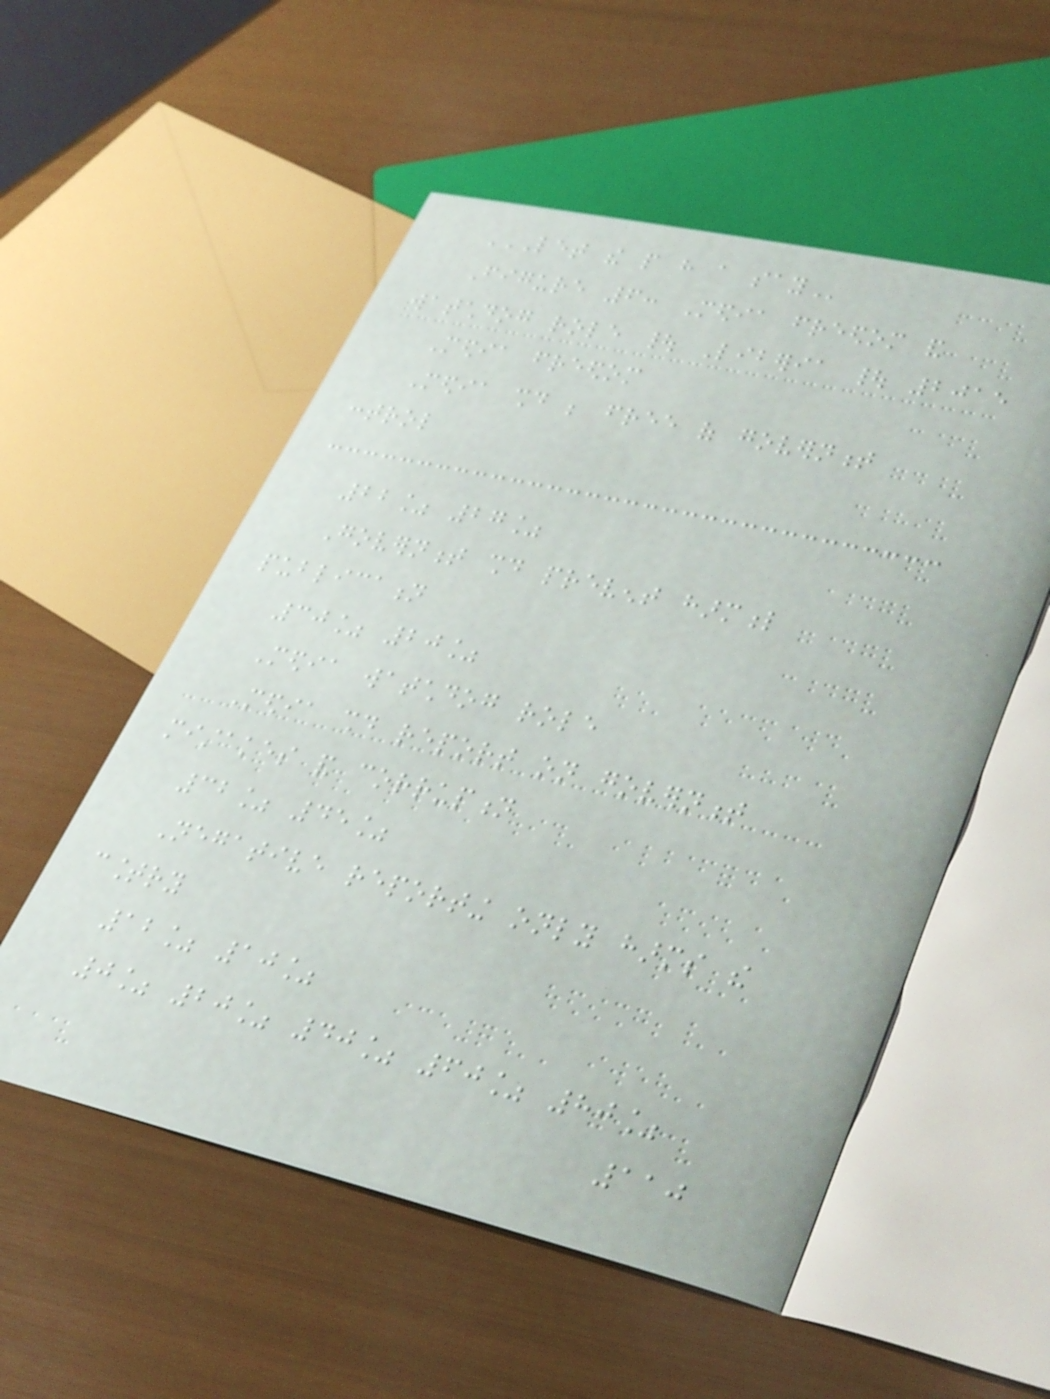LET THE PEOPLE HAVE A SAY
Figure 6: Media freedom and
watchdog role | Liberia | 2015
Media freedom
Media should be free of government
control
22% 27%
Government should prevent harmful
publication
30% 20%
Media watchdog role
Media should report on government
mistakes and corruption
32% 45%
Negative reporting only harms the
country
12% 10%
0% 20% 40% 60% 80%
110
